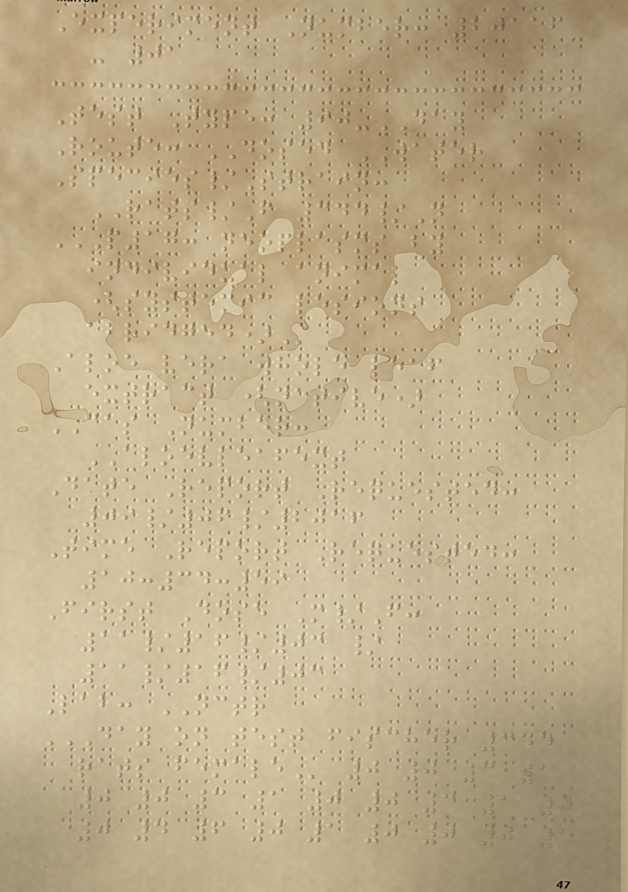Experiment Number: 20116
- 01
Test Type: 90-DAY
Route: DOSED WATER
Species/Strain:
RATS/F 344/N
P17: NEOPLASMS BY
INDIVIDUAL ANIMAL
(SYSTEMIC LESIONS
ABRIDGED)
Aloe vera whole leaf
extract (native)
CAS Number:
ALOEVLEAFEXT
Date Report Requested:
09/06/2016
Time Report Requested:
10:34:59
First Dose M/F:
11/16/03 /
11/16/03
Lab: NCTR
DAY ON TEST FISCHER 344
RATS FEMALE 0 0 3 1
0 0 3 1 0 0 3 1 0
0 4 6 0 1 0 0 0 1
